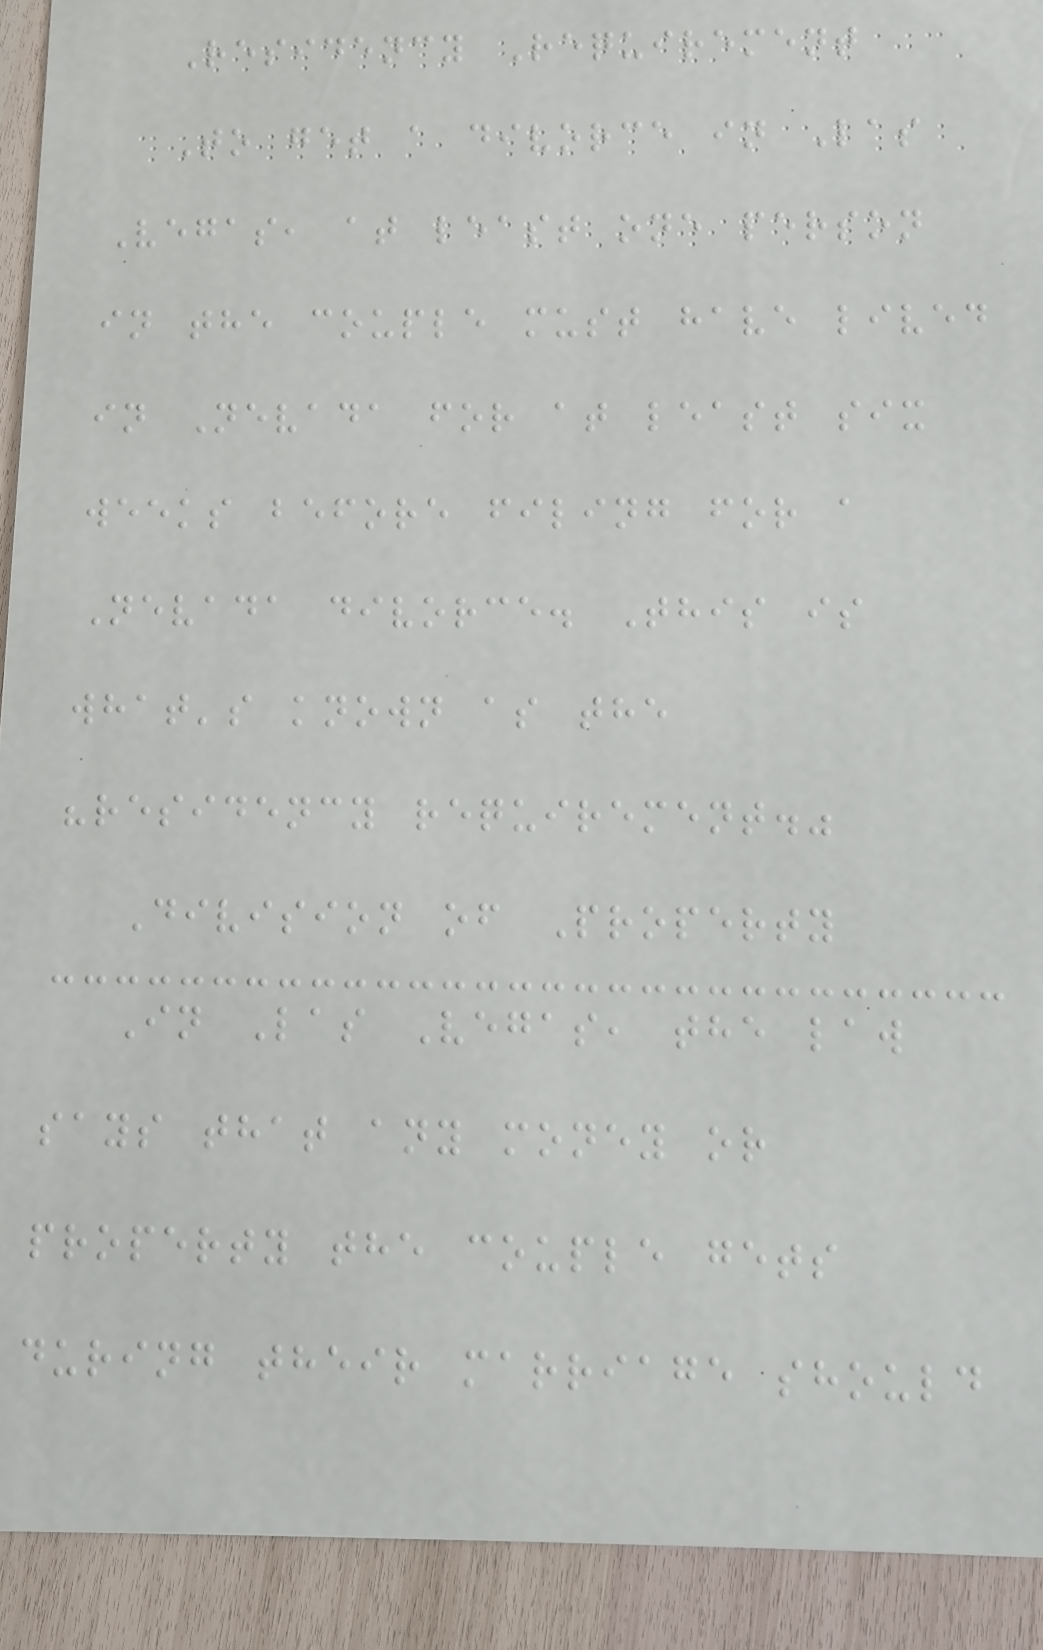Residency Requirement
To get a divorce in Las
Vegas, at least one person
in the couple must have lived
in Nevada for at least six
weeks before filing for a
Nevada divorce. This is
what's known as the
"residency requirement."
Division of Property
In Las Vegas, the law
says that any money or
property the couple gets
during their marriage should
